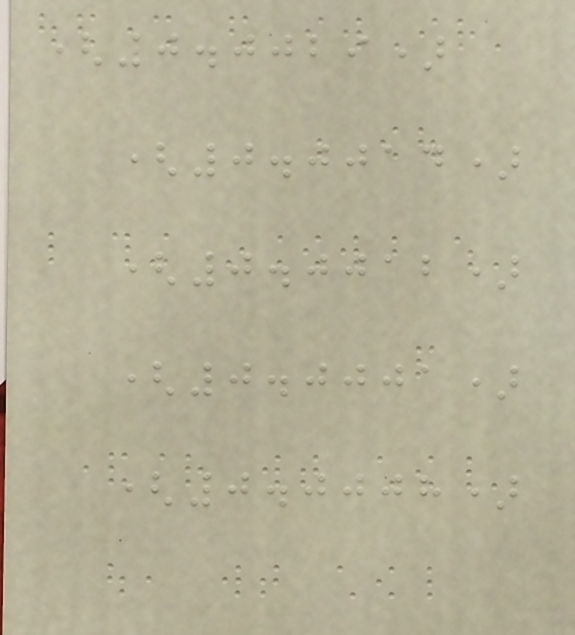(0.0029)
(0.0014)
(0.0012)
(0.0001)
(0.0008)
